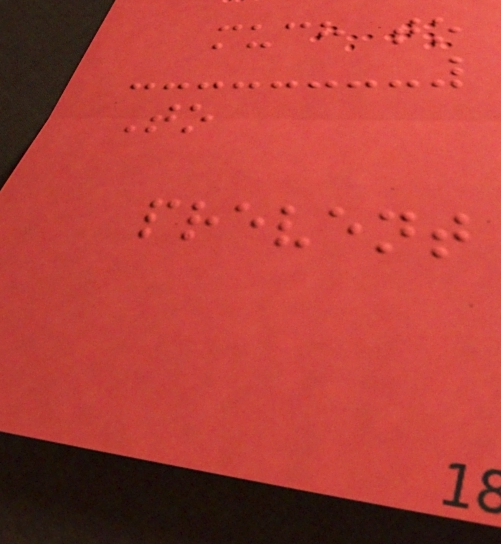much to
To
prevent
